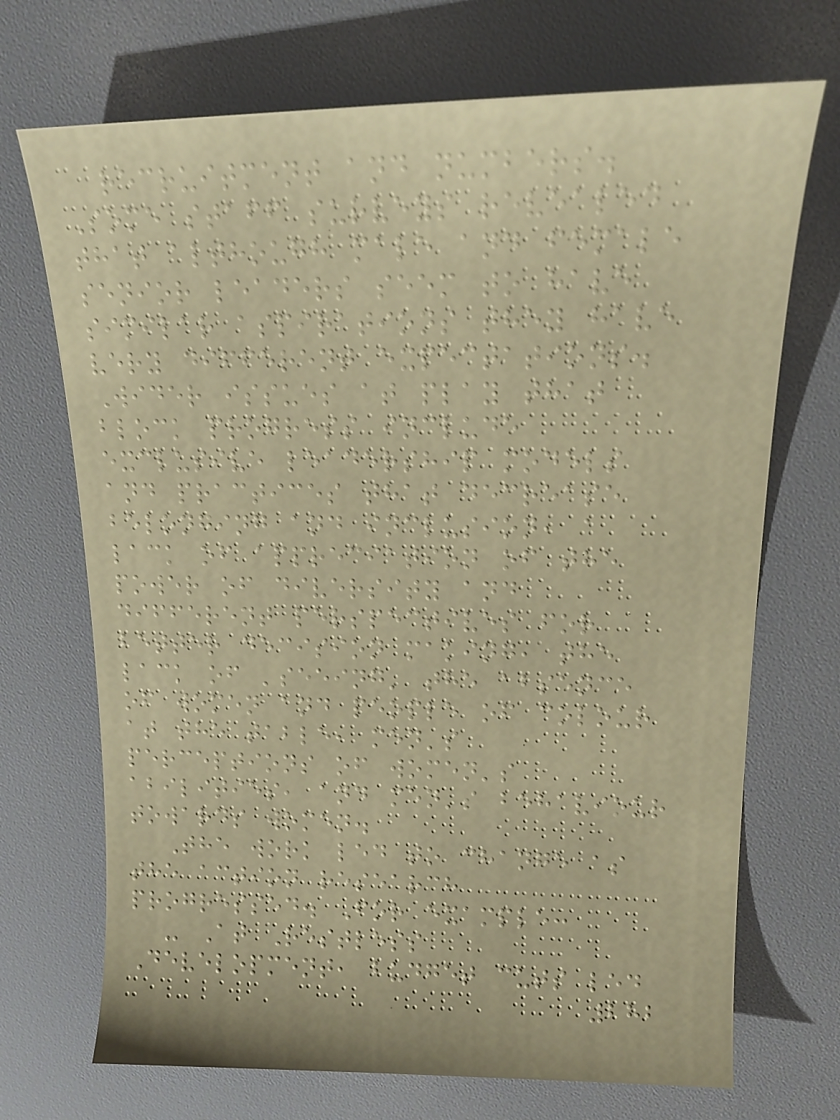recruitment and numbers.
Some staff surveys revealed
that although male and female
senior leaders seem to have
similar aspirations they have
very different expectations.
Wider issues at play that
block progress include
exclusive leadership models
and practices that decrease
belonging and inclusion, a
lack of appreciation of the
power of diversity and
different perspectives for
better decision making, the
lack of 'seeing' the absence
of women and people of colour
at the table, men's
perceptions of women's
abilities, and men's behaviour
towards women.
The work led to change as
the action research
progressed. For example:
- At Restless
Development, budget cuts led
282
